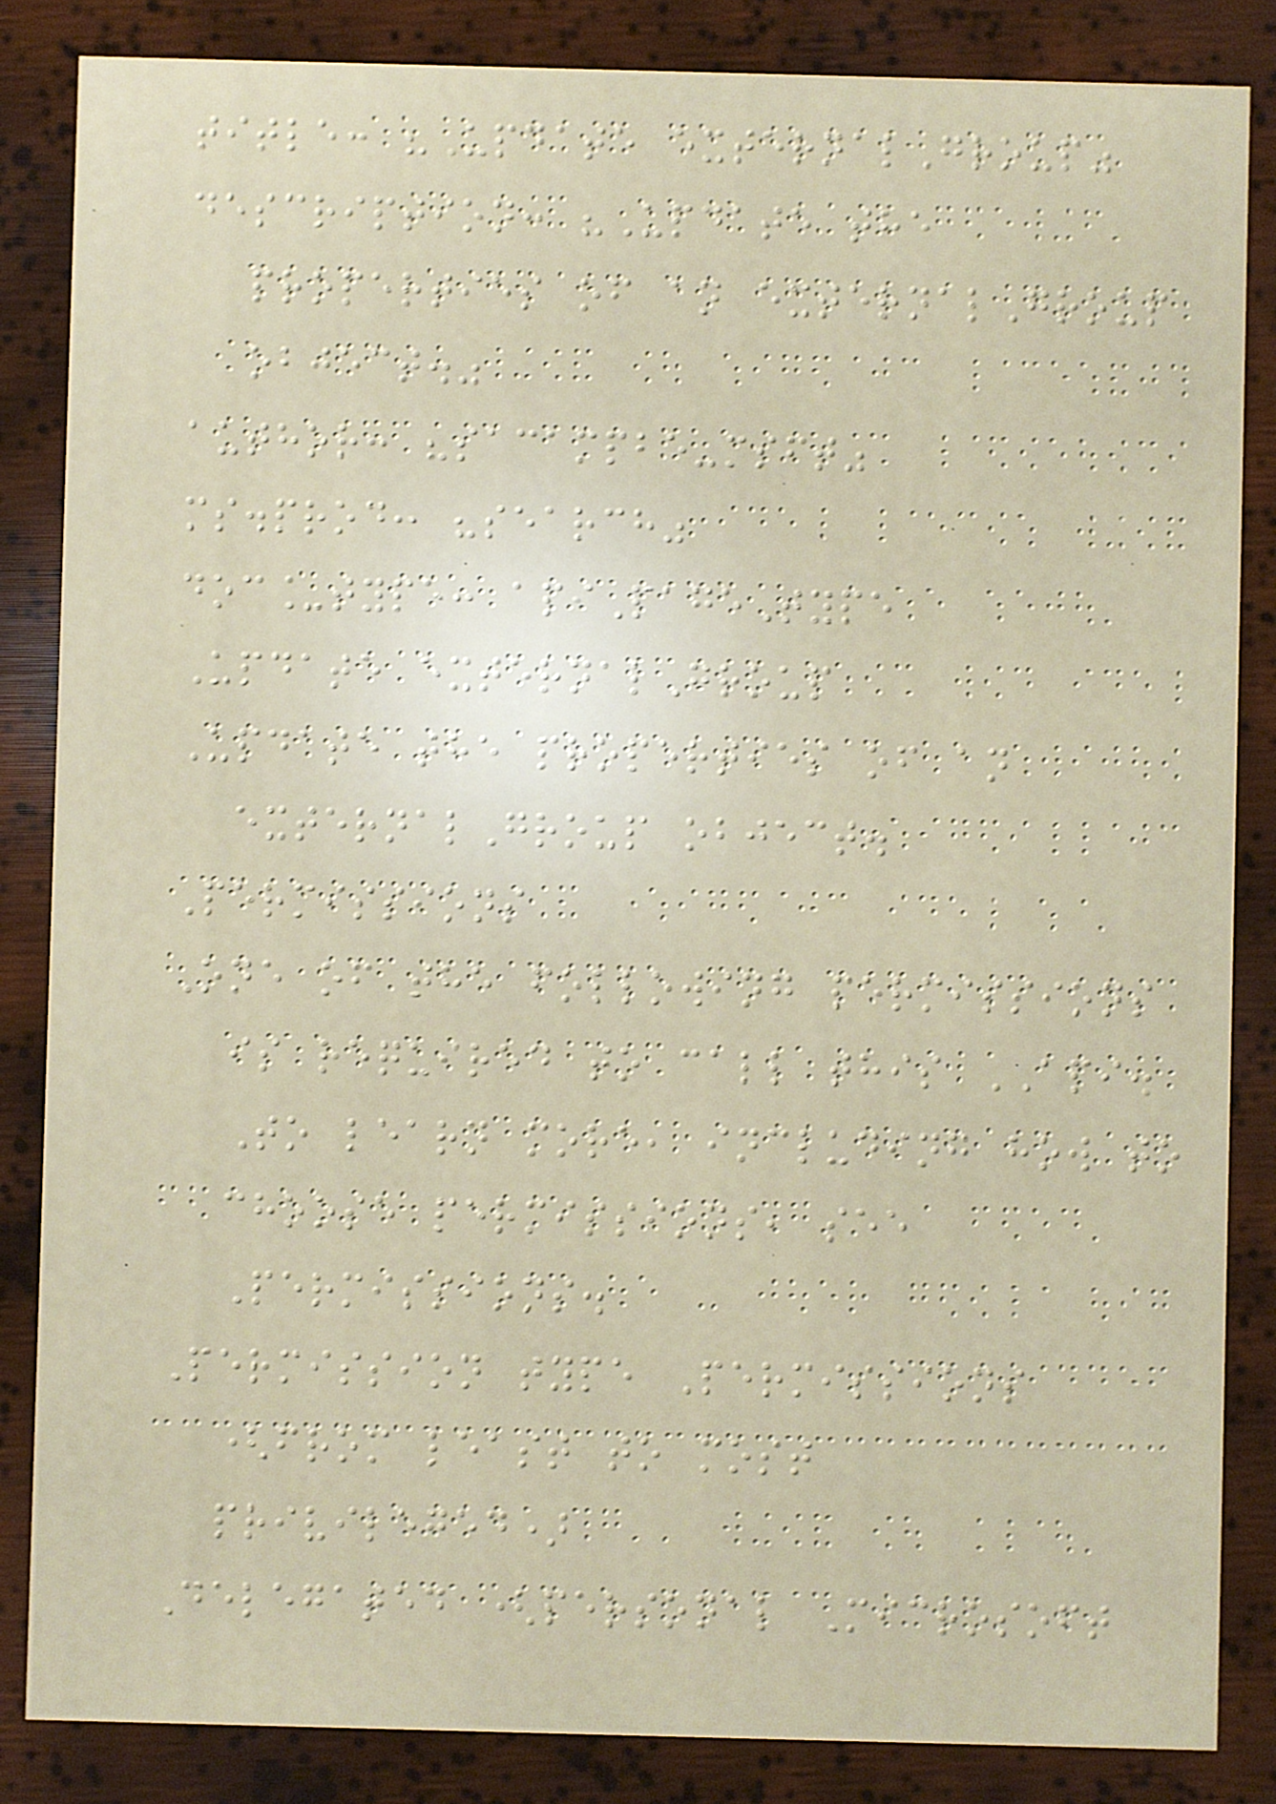title: "Update externalGroup"
description: "Update the
properties of an externalGroup
object."
author: "sacampbe-msft"
ms.prod: "search"
doc_type: apiPageType
Update externalGroup
Update the properties of an
externalGroup object.
Permissions
One of the following permissions
is required to call this API.
To learn more, including how to
choose permissions, see
Permissions.
Permission type Permissions
(from least to most
privileged)
Delegated (personal Microsoft
